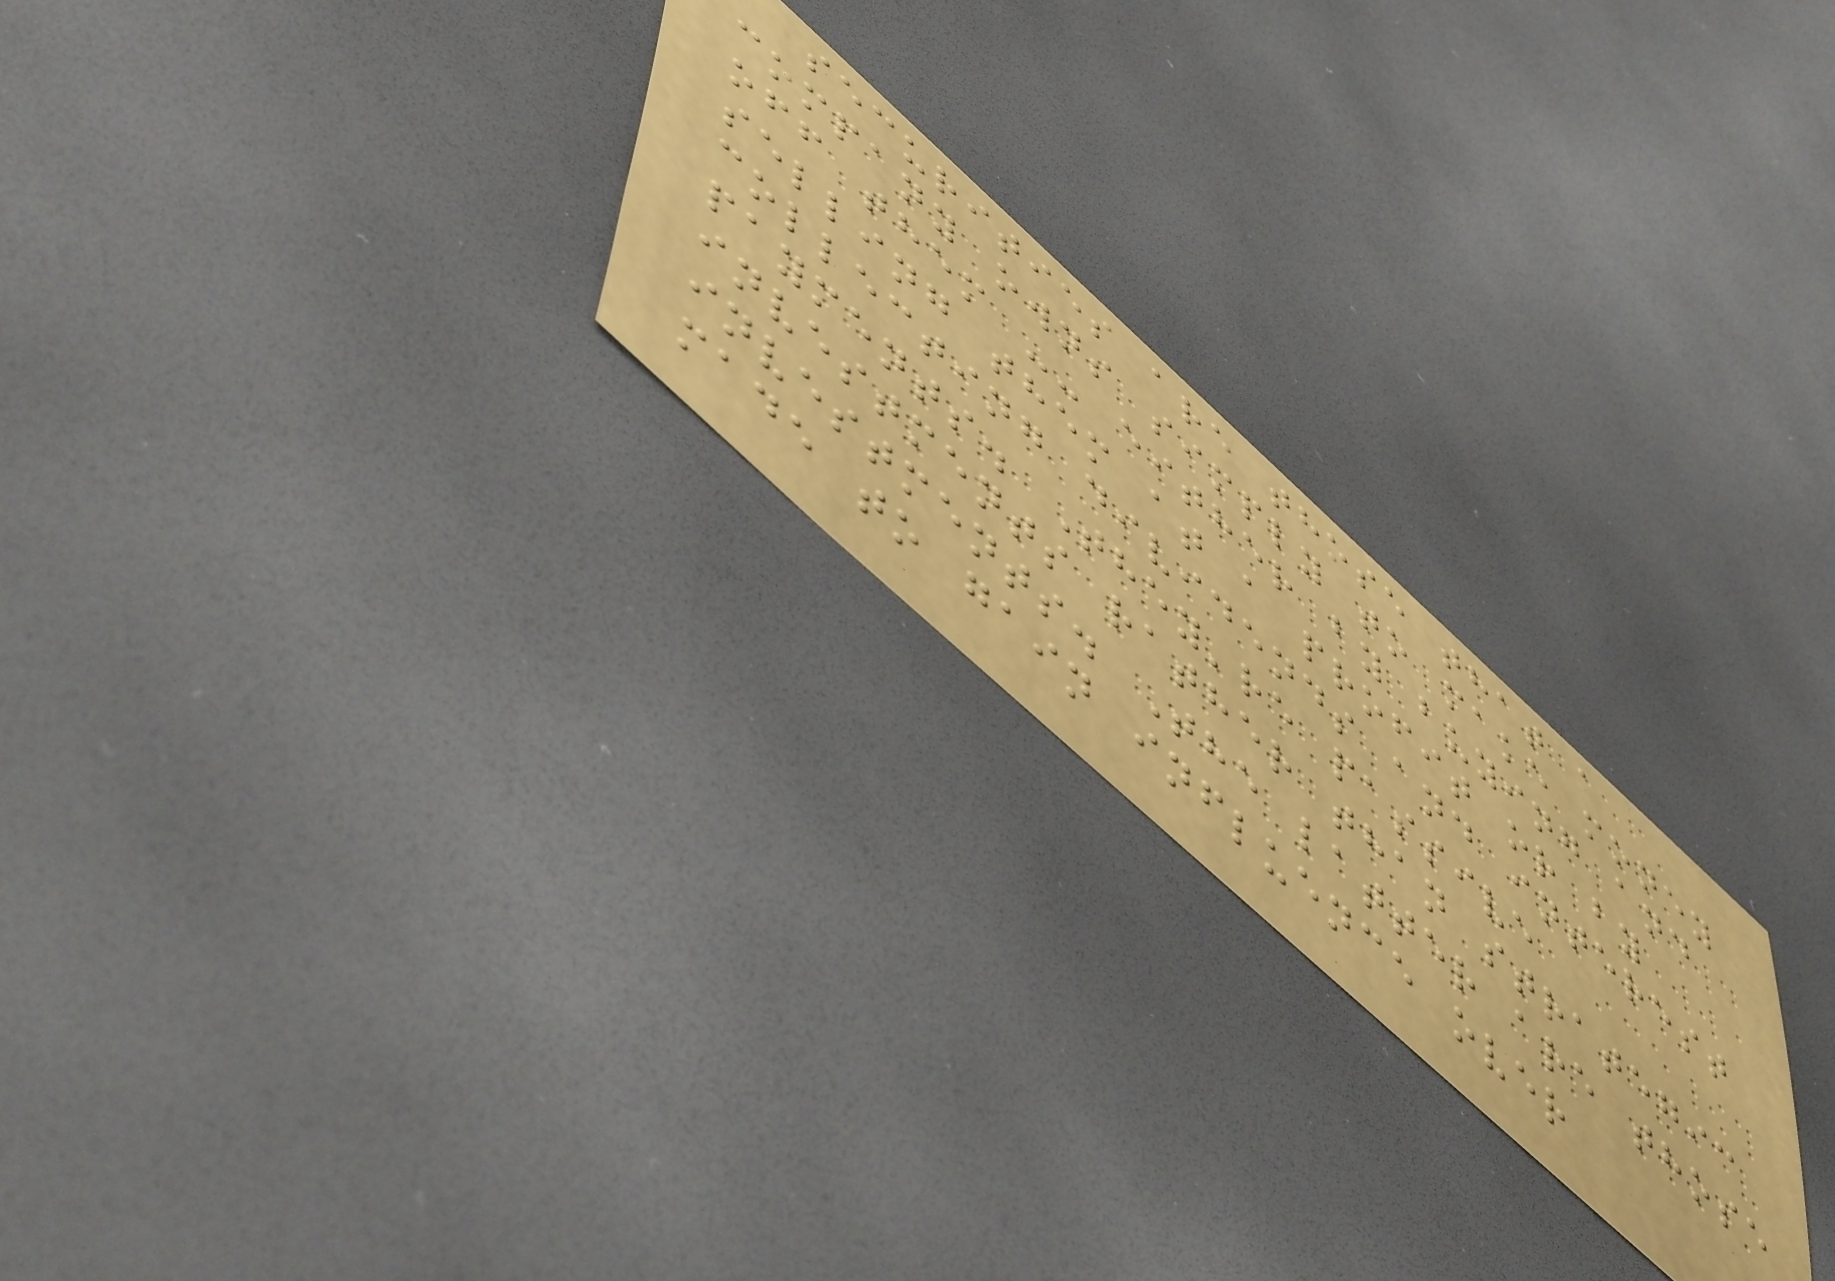securities are those that a
company owns simply to make money
off them -- either by buying and
selling them at a profit or by
collecting dividends and interest
payments. They're passive
investments rather than strategic
investments. The latter are those
made to gain influence over
